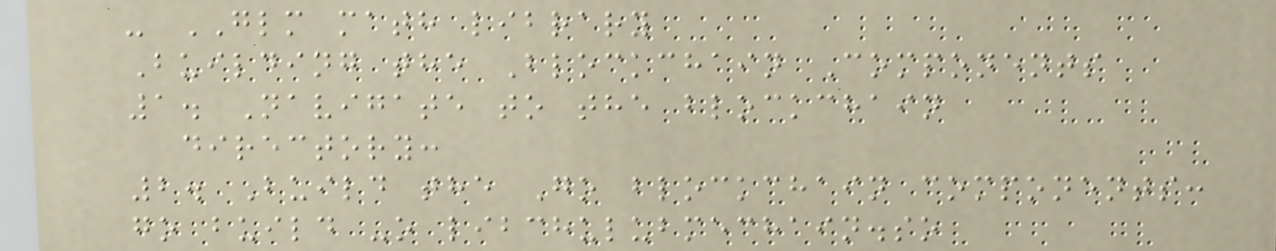- GLM math library
Building the Blockchain Components
1. Navigate to the blockchain
directory:
2. Build the Go blockchain components:
go build -o libchulubmechain.so
